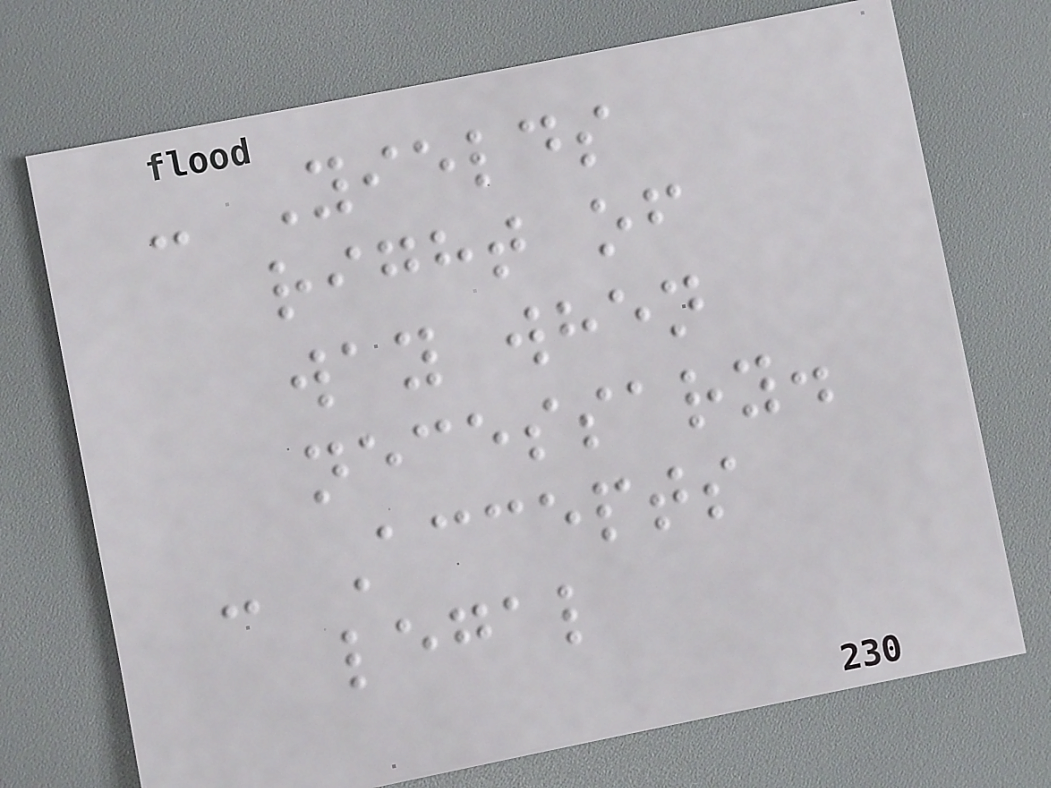- Yields
right of
way when
necessary.
- Accepts
legal
